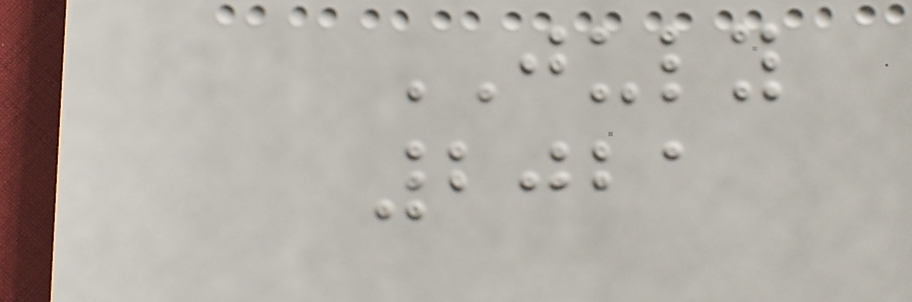JULY
2021
